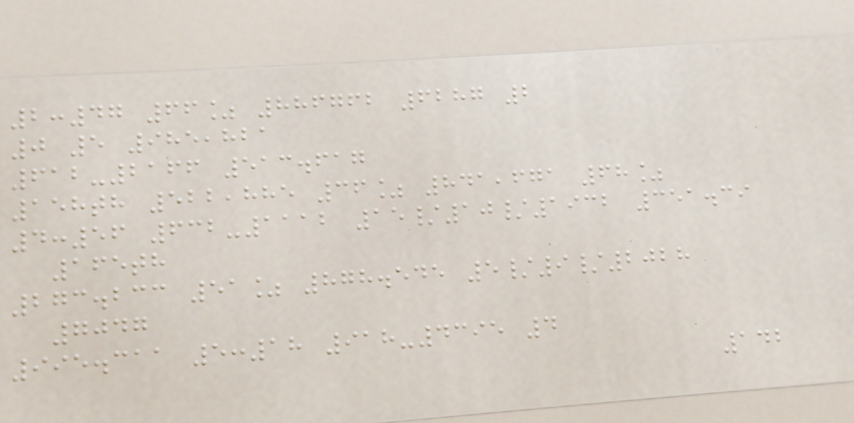2:47 66% 886762 6287 2
0 5 985,821
612-2166 513.617
158th 522,885 36% 841,671 68%
4:56 632-1112 15/10/1932 351.39
165th
273.233 51% 878.545 5/9/2028
7047
995.311 5:18 918-4395 4
142
